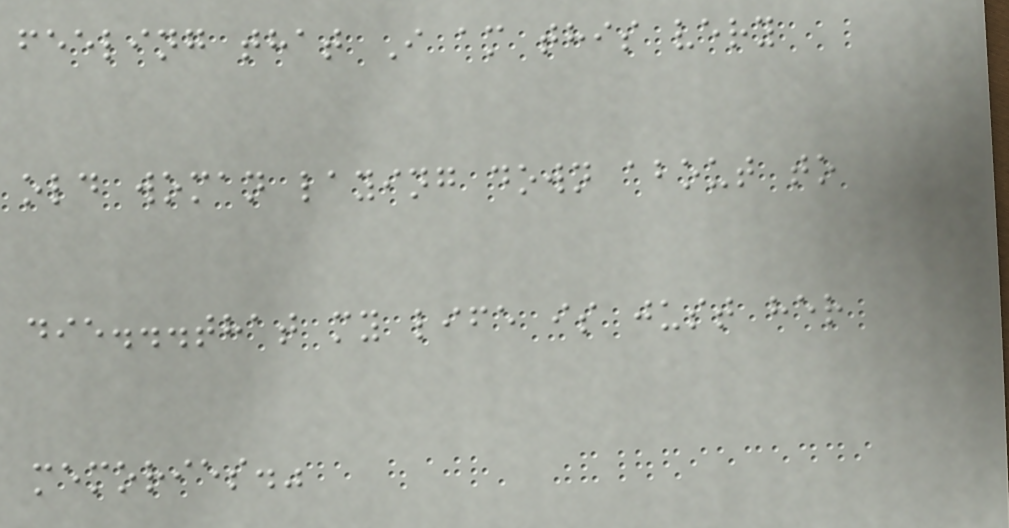feeling that I am this very
old woman laying down about to
die...that my life is just her
memories."
